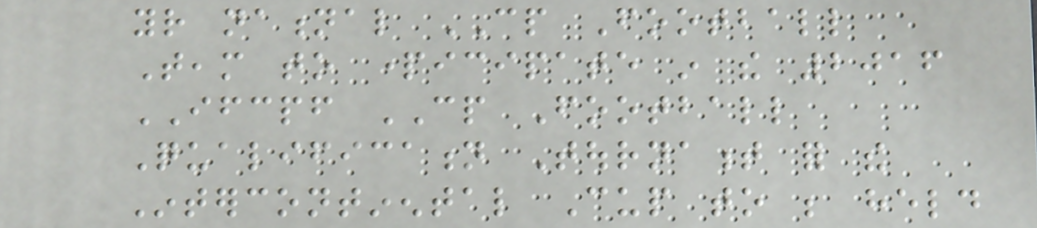your national CP Football
Team to participate in the 2016
IFCPF CP Football
Qualification Tournament for the
Intercontinental Cup to be held
